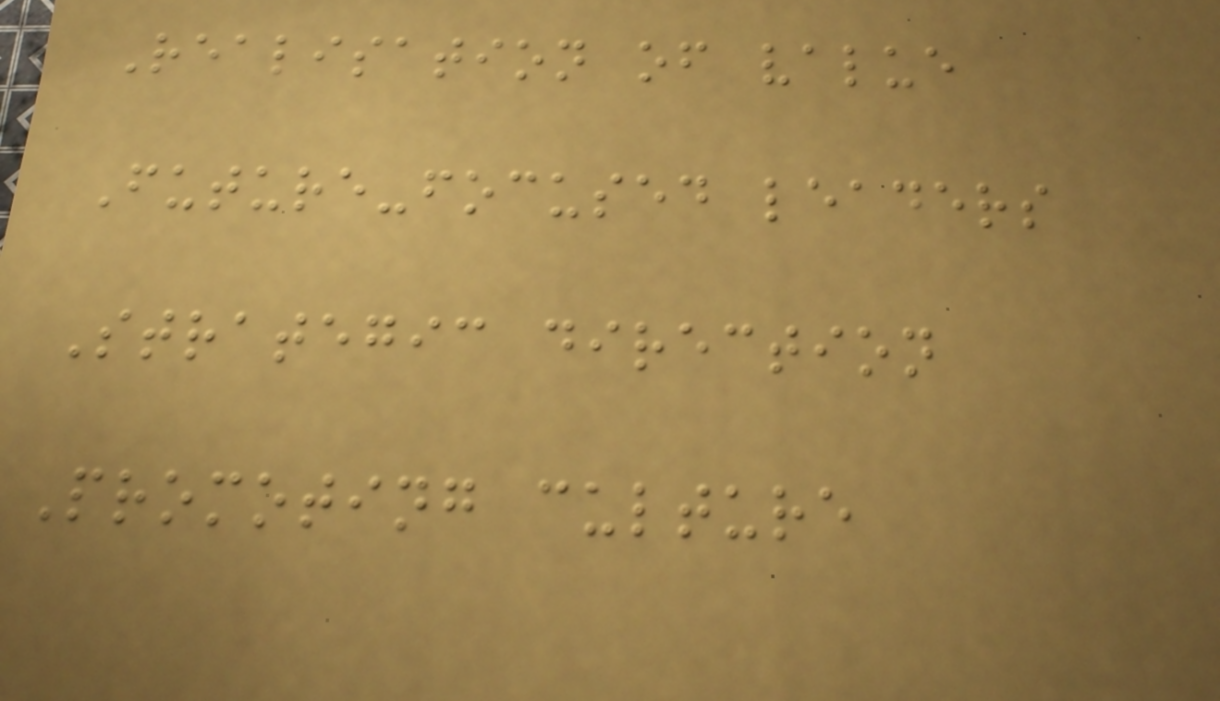Realisation of value
Future-focused leaders
Strategic direction
Promoting culture
